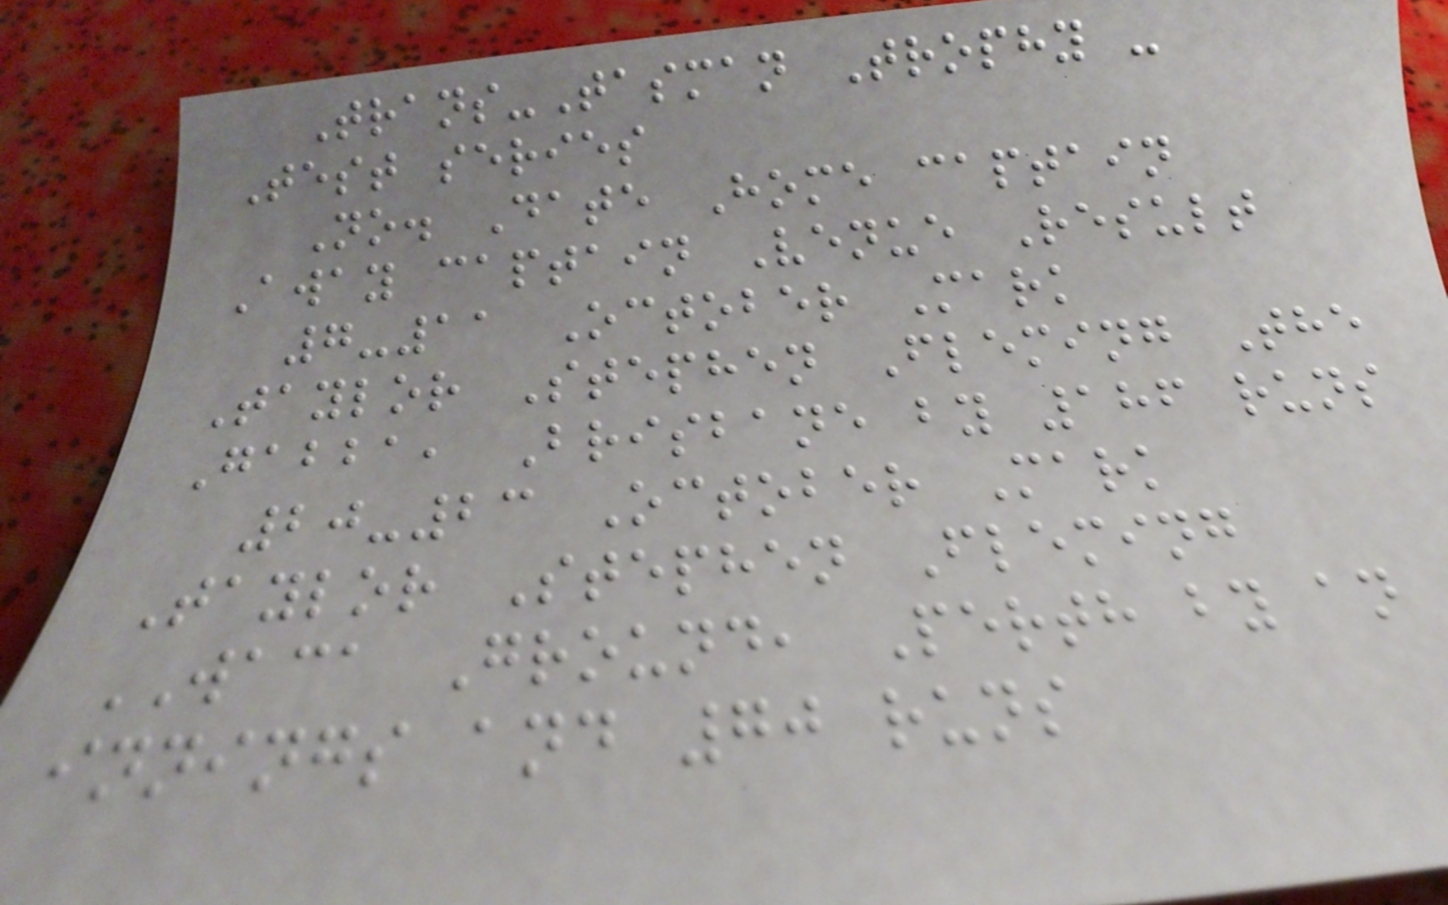Trans-Tasman Trophy -
Test series
No. Date Home captain
Away captain Venue Result
7-11 October Mark
Taylor Stephen Fleming The
Gabba, Brisbane by 186 runs
20-23 October Mark
Taylor Stephen Fleming
WACA Ground, Perth by an
innings and 70 runs
